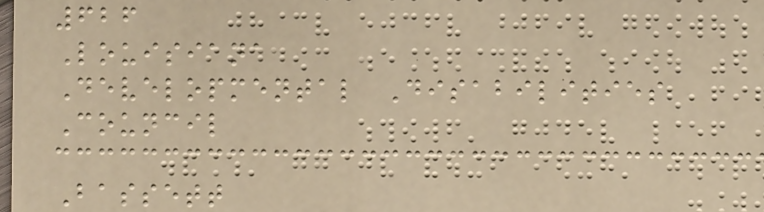626
Louisiana
Developmental Disabilities
Council
Bassett
